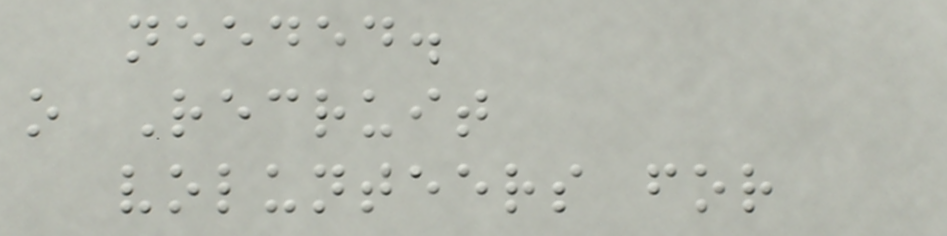needed.
o Recruit
volunteers for
